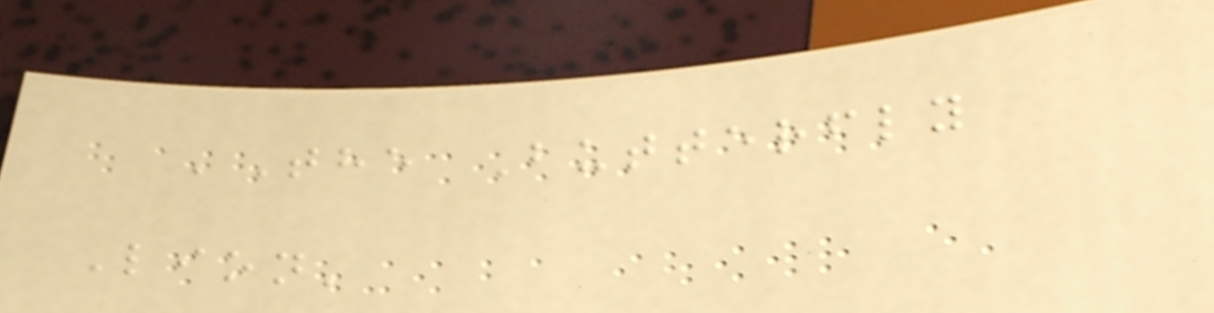'The Butterfly
Lion'
